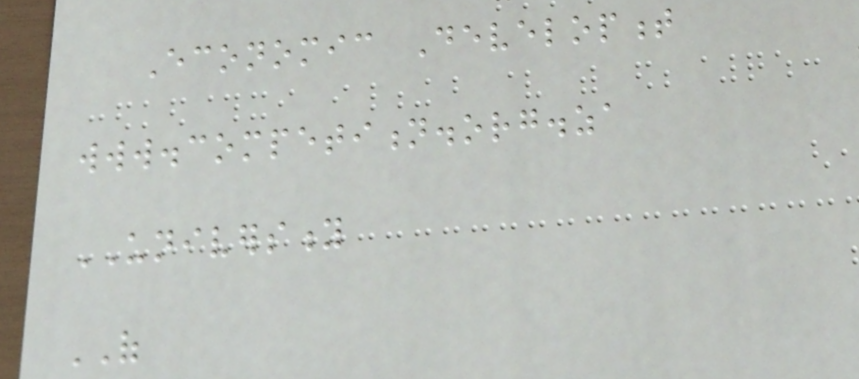Economic Development
www.competition.org.za
UNIVERSITY
OF
